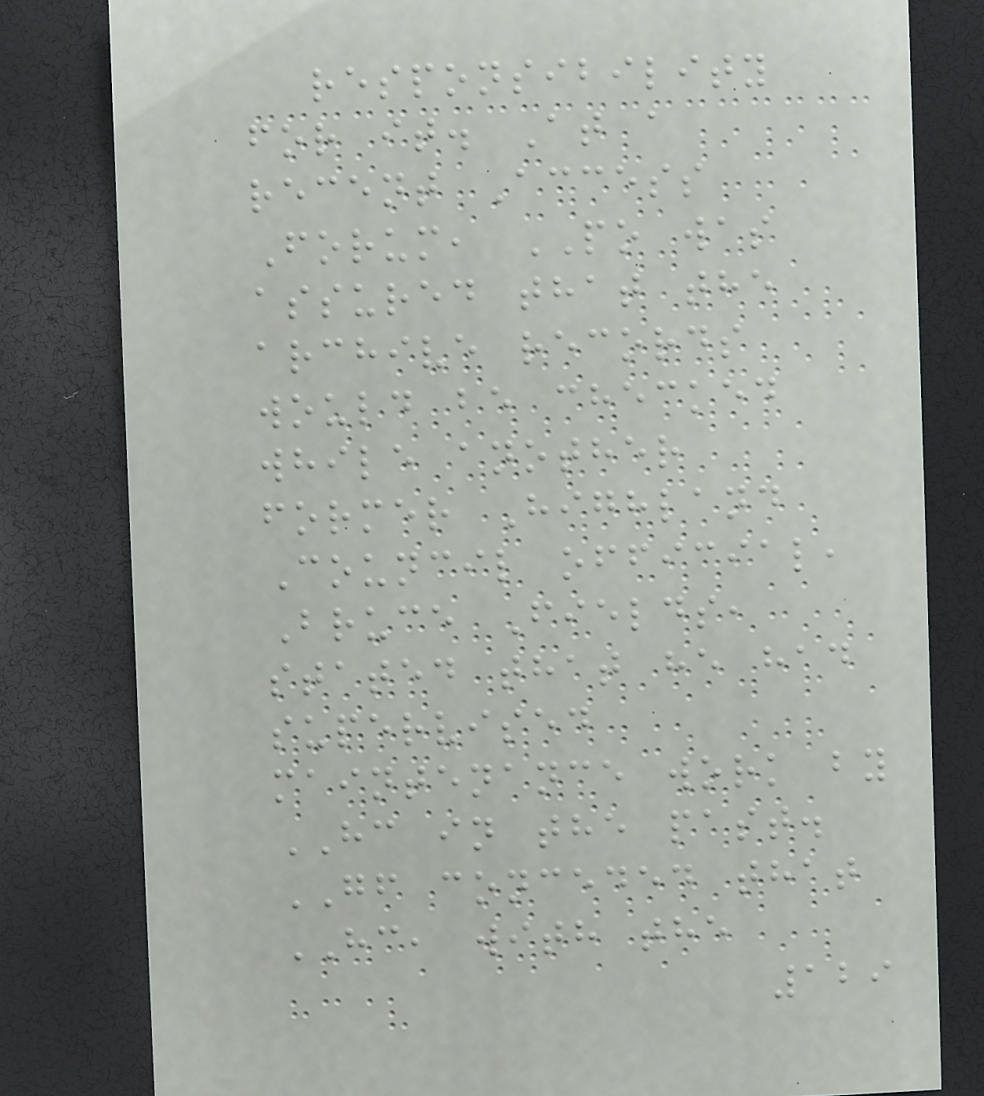responsibility
for it. At a
recent Access
Forum, PO was
assured that the
archive records
would be checked
while another
former Highland
Council official,
Bruce Fields,
stated that he had
supervised
maintenance work by
HC in the past.
GF conceded that
HC, with the
129
